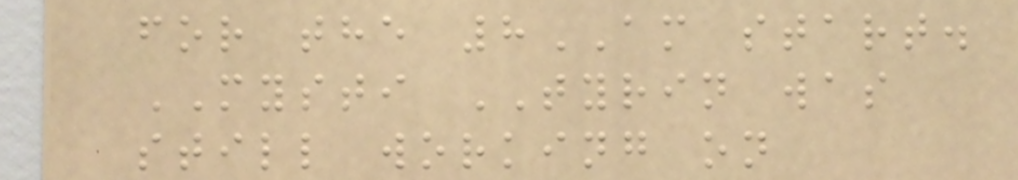for the 8AM start.
MYSTI TYRIN was
still working on
